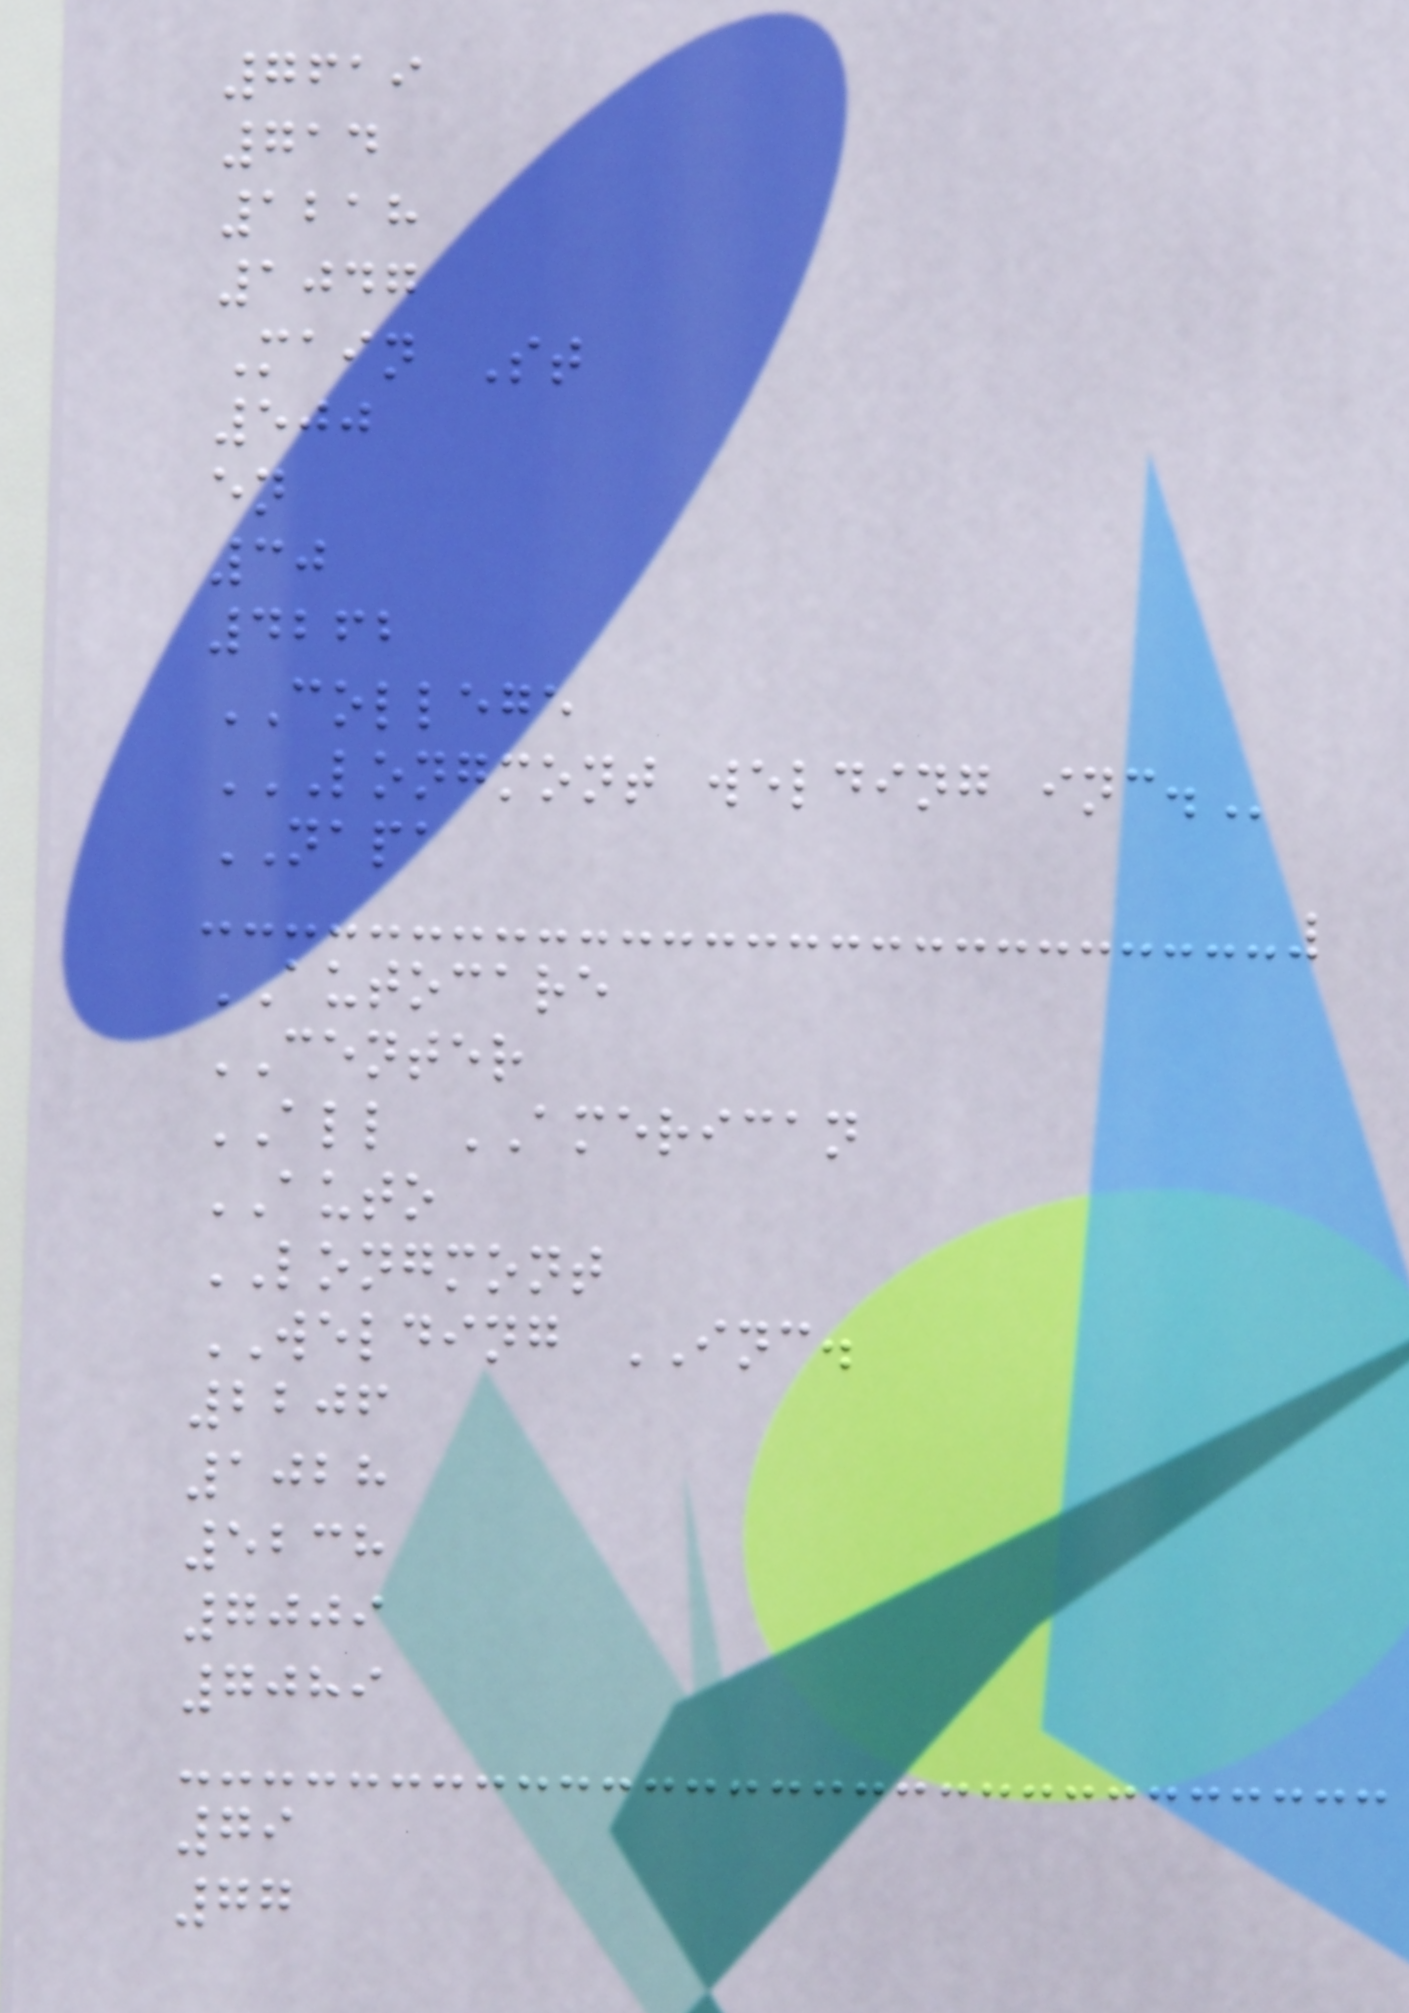7619
714
1218
1047
Main St
500
en
30
4262
COLLEGE
LONGMONT WELDING INC.
NAPA
AUTOCARE
CENTER
ALL AMERICAN
AUTO
LONGMONT
WELDING INC.
2206
1028
5238
7009
7089
79
77
